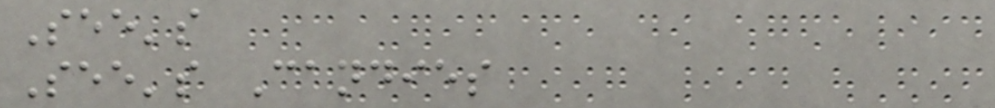See's
See's Candies
